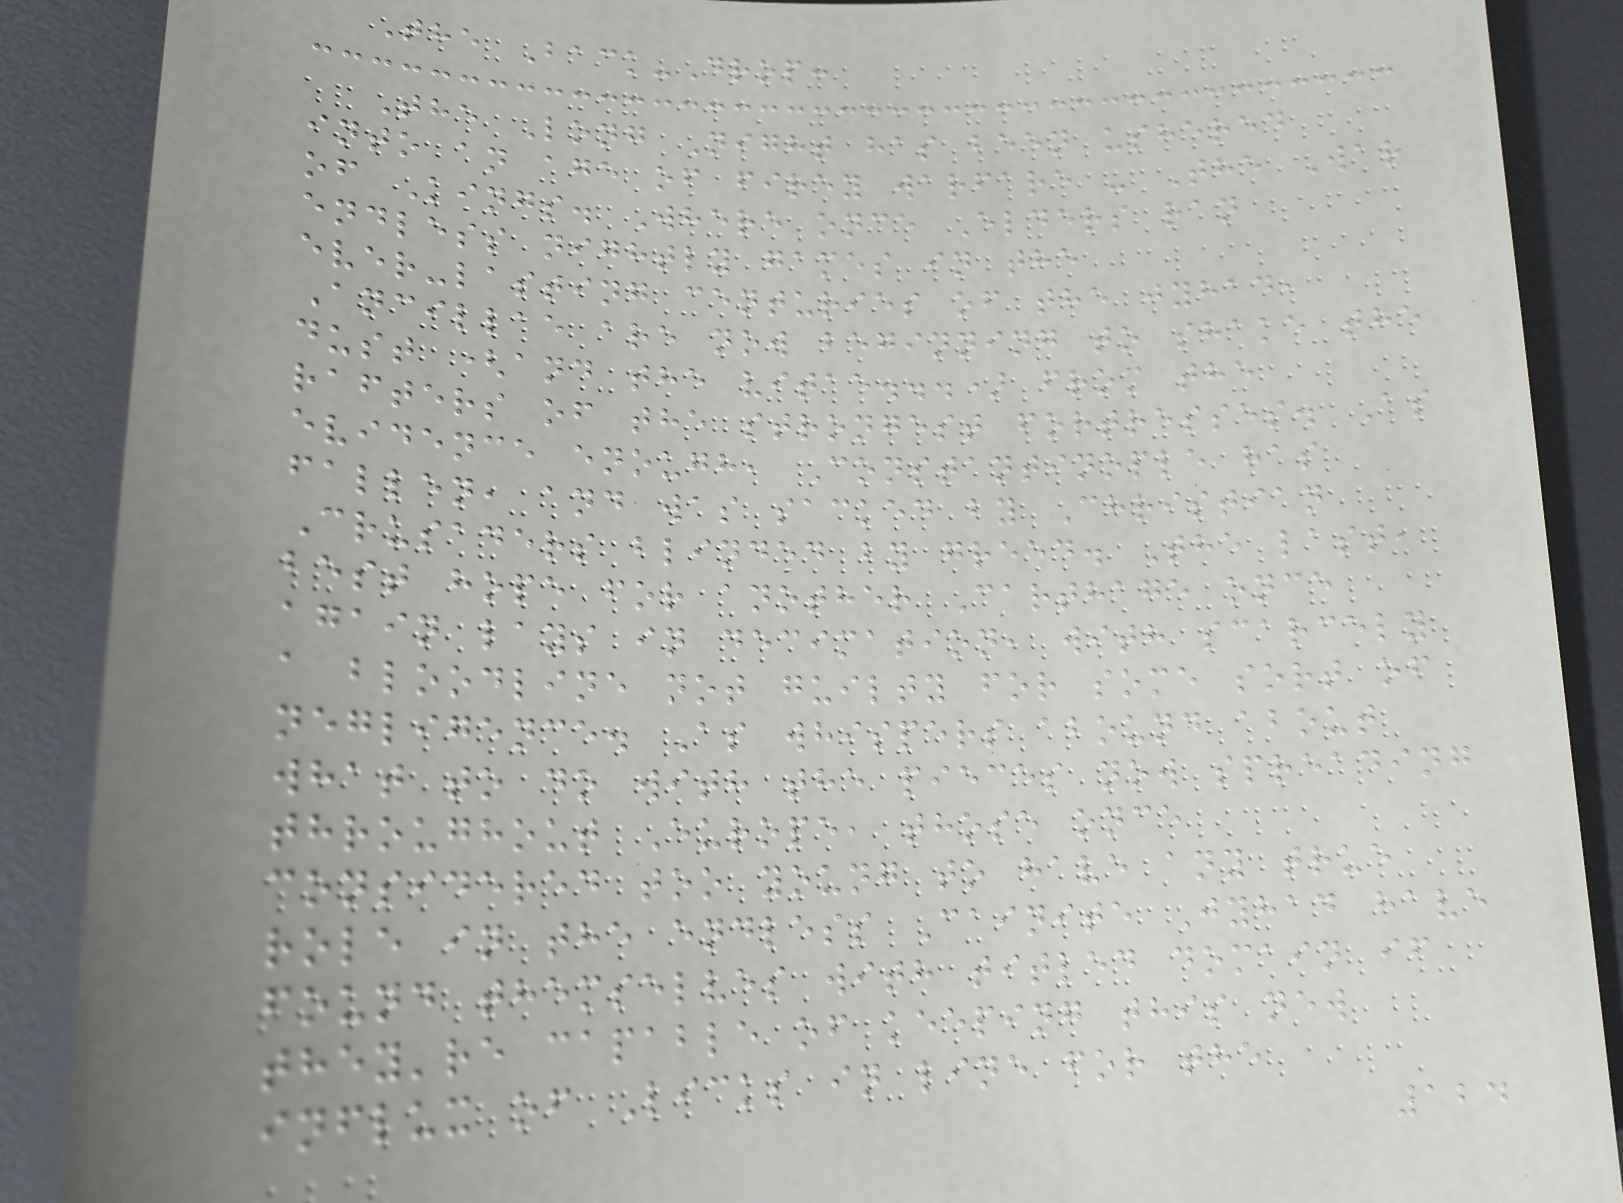The Back-Drop:
The Long Night has been ushered
into an age of firey warfare - The War
of Kings. Where once Elders ran
endless nightly games in the
ever-lasting centuries of the jyhad,
Ancillae are now beginning to shake the
dust (and the vitae...) from the
rafters of the strongest fortresses. As
evidence enough, Constantinople has
fallen, and was sacked by Christian
Crusaders blinded by greed. The last,
best hope for another Carthage once
again lays in decimation, with scarcely
a bloodline not guilty for some sort of
negligence. As whispers abound about
what to do with the pieces now spreading
throughout Europe, those once
considered too young to have any true
role in the endless Cainite Jyhad have
found themselves with titled domain if
they're capable of keeping this new
influx of Licks in line for the
124
